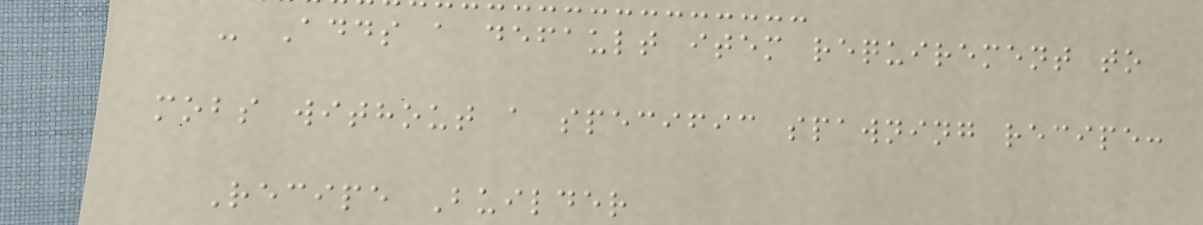- Adds a default item requirement to
mobs without a specific spawning recipe:
Recipe Builder
